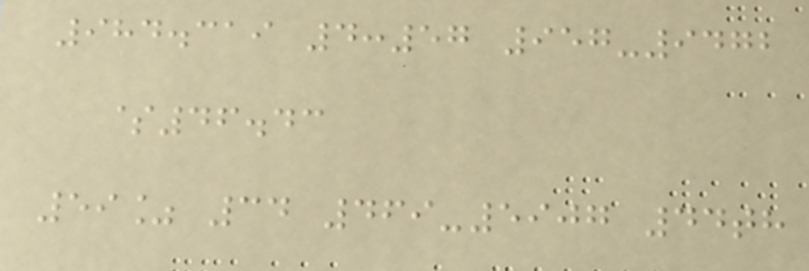984.319 4:57 957-9472
$46.43
59% 34 469-5907 44th
